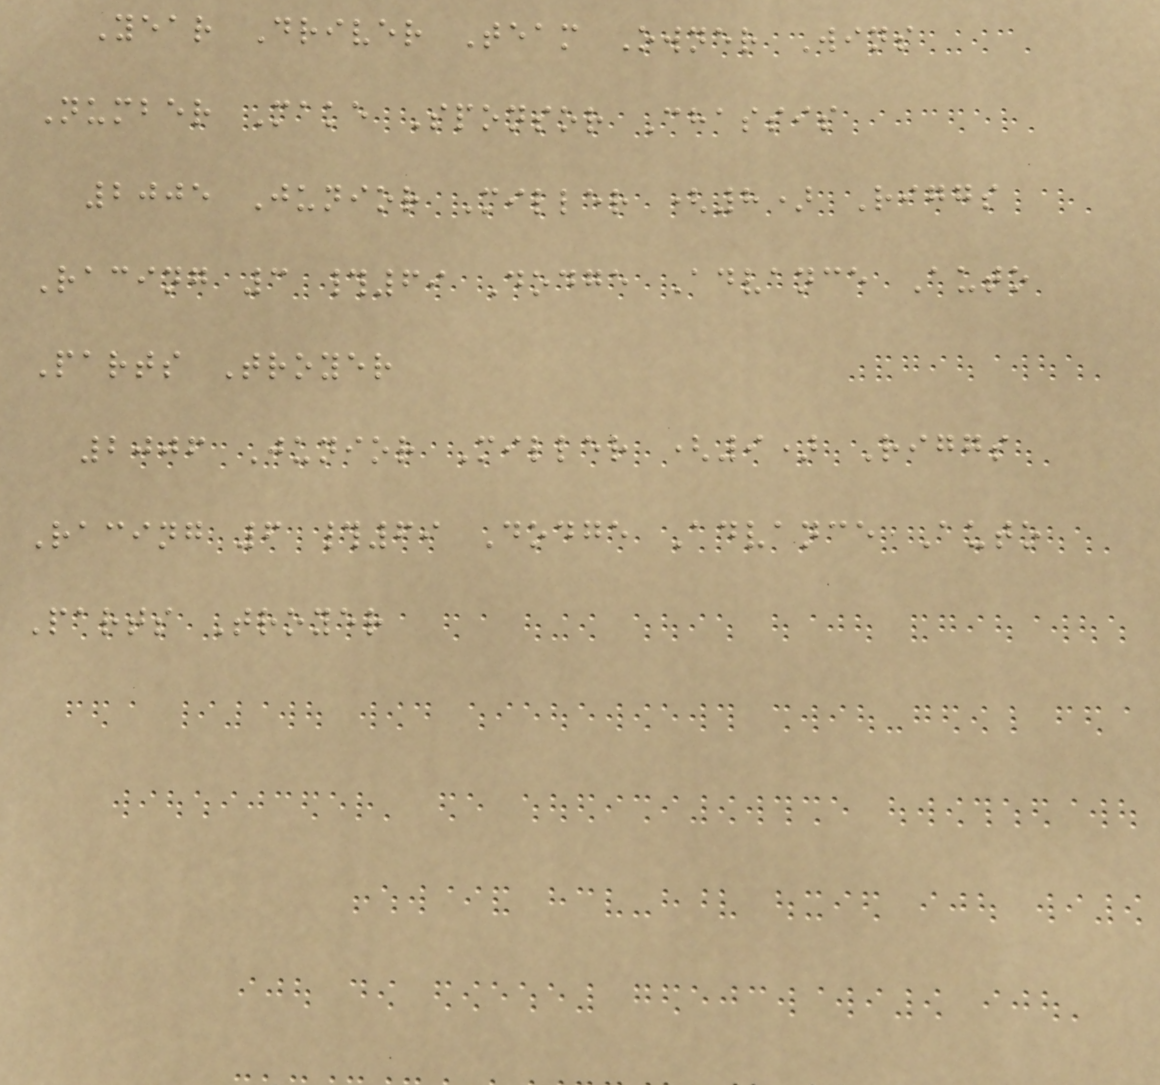Year Driver Team Owner Wins
Number Make Sponsor Chassis
2005 Junior Miller (8) Riggs
Racing 3 #69 Dodge Advance Auto
Parts Troyer
2006 Junior Miller (9) Riggs
Racing 6 #69 Dodge Advance Auto
Parts Troyer
